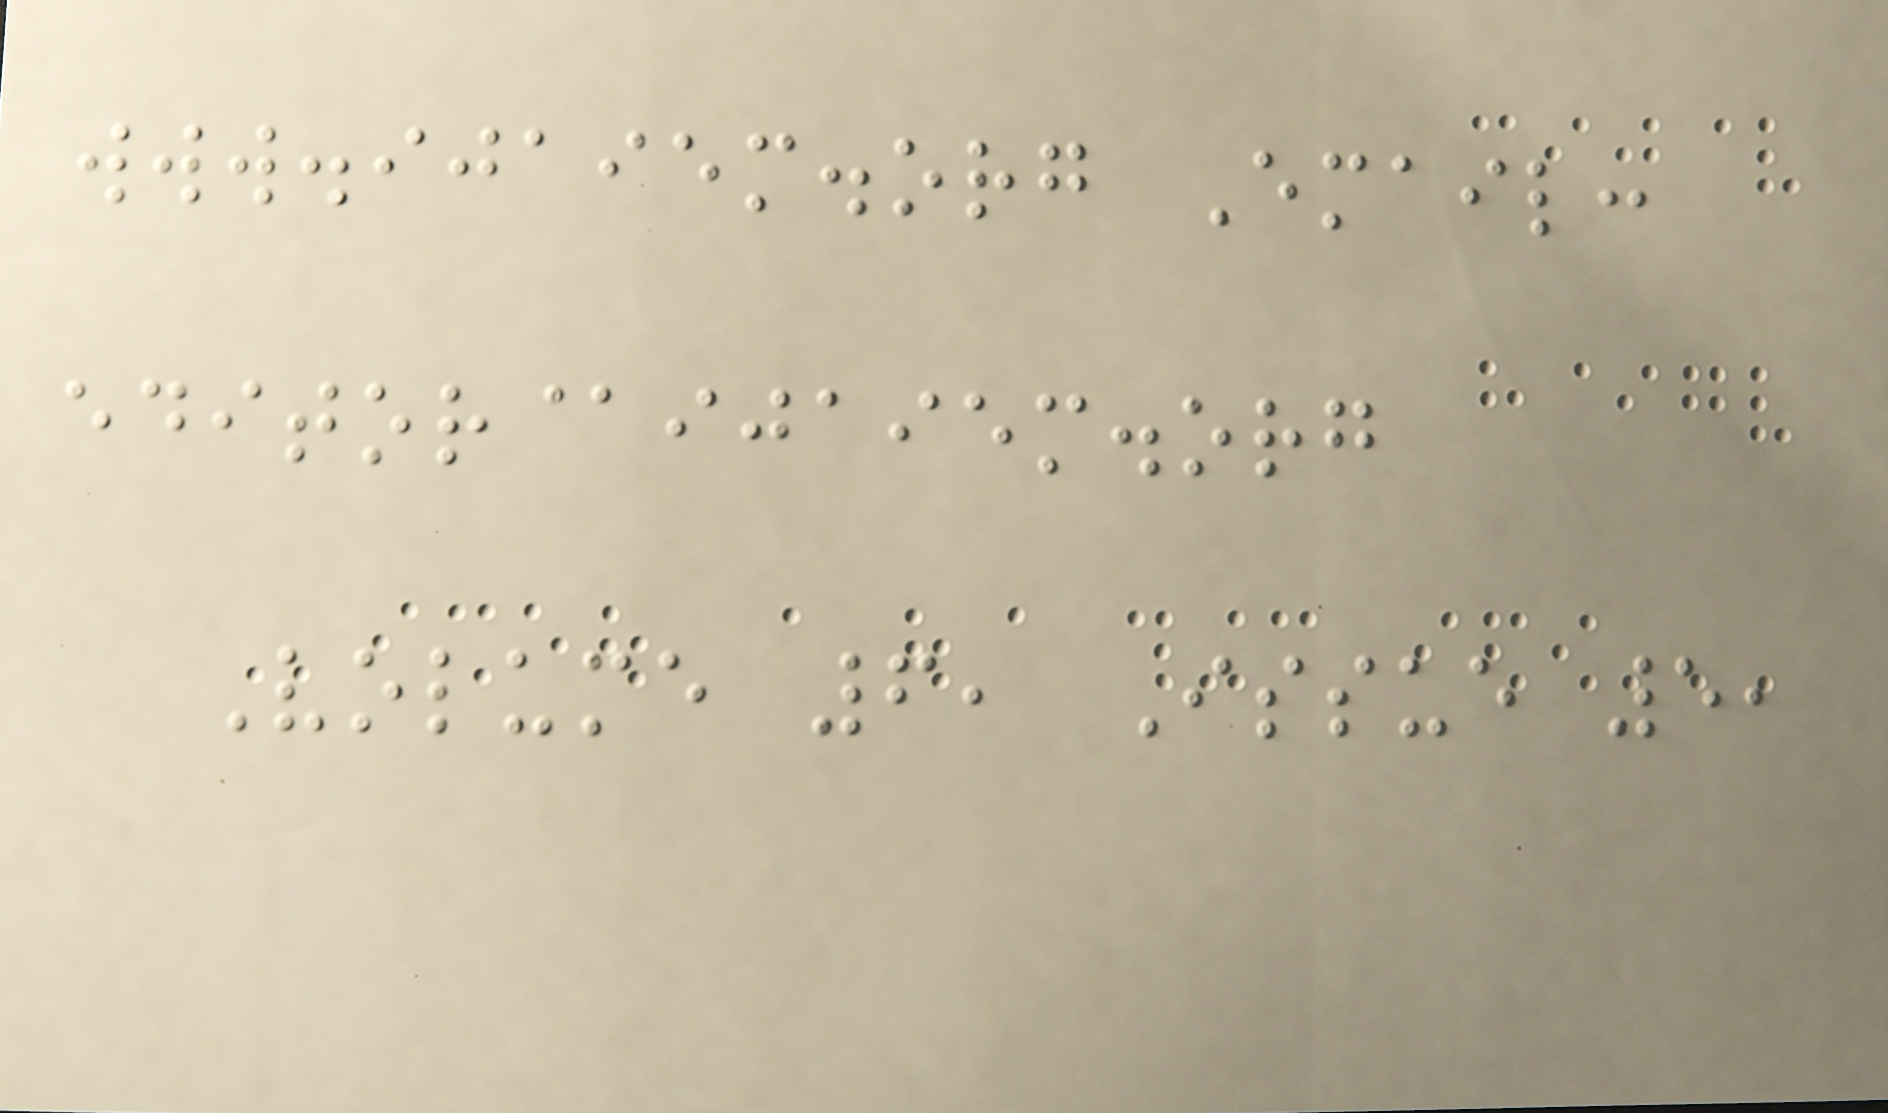www.ijaiem.org Email:
editor@ijaiem.org
Volume 6, Issue 5,
